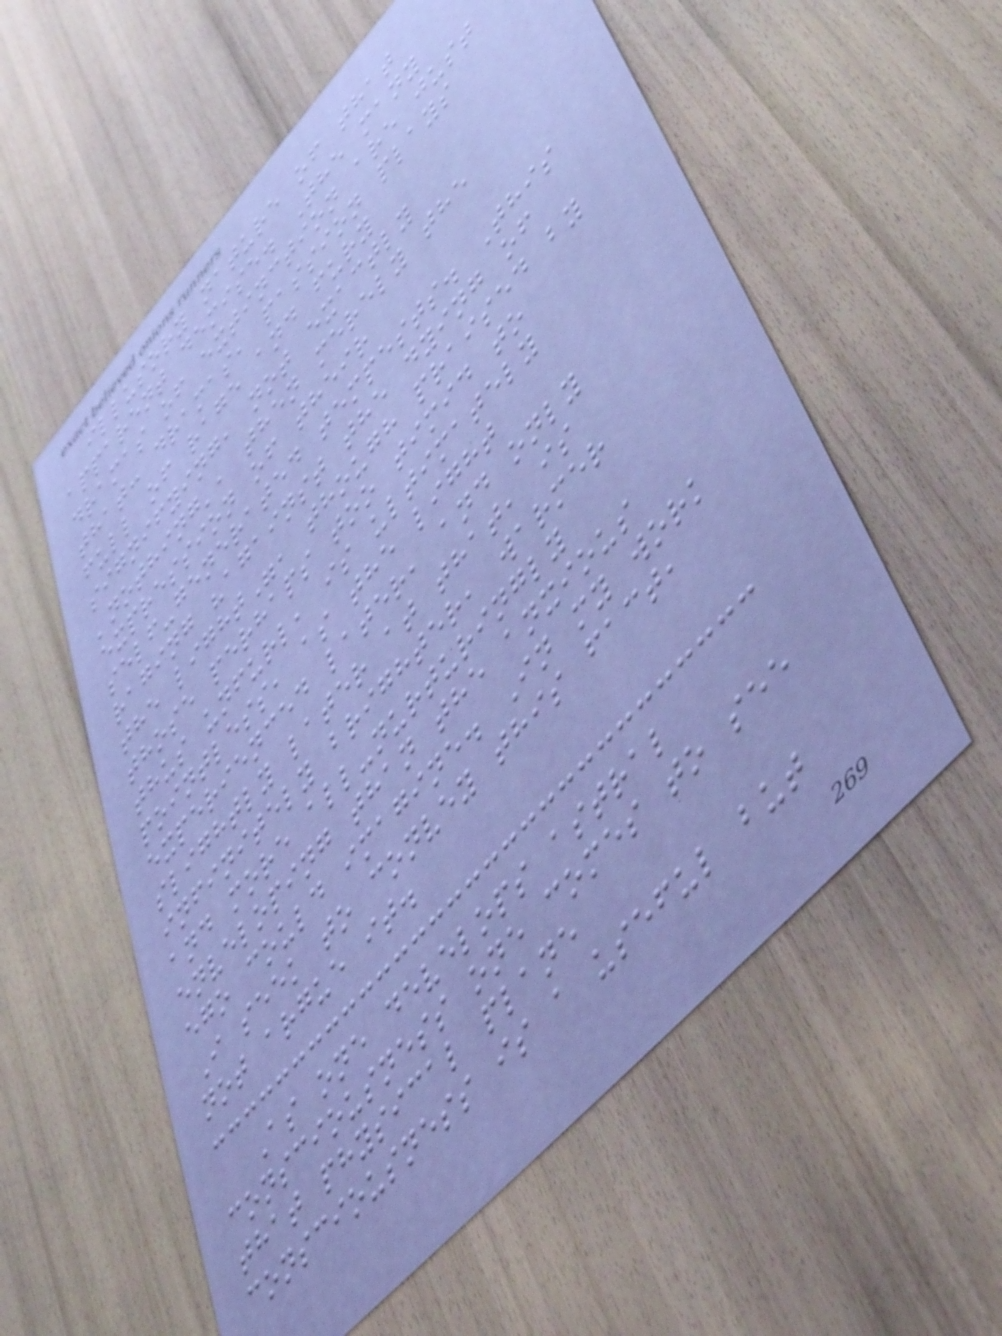illusory nature of that
apparent demise. The many
dramas of extinction are just
that: dramas, passion plays
full of rage and fury
signifying, not exactly
'nothing', then merely the
expression of their
self-generated tempests. This
raging "against the dying of
the light", though praised by
those perhaps too timid to
thus unfurl, is ultimately
pointless, as the light
experienced later, and only
slightly later at that, is
infinitely brighter, warmer
and more all-nurturingly
enveloping than the anxious
ego could imagine. In my work
I seek to convey this fact,
not argue it.
As one develops astral
consciousness one comes to see
that physical plane
consciousness is a useful but
